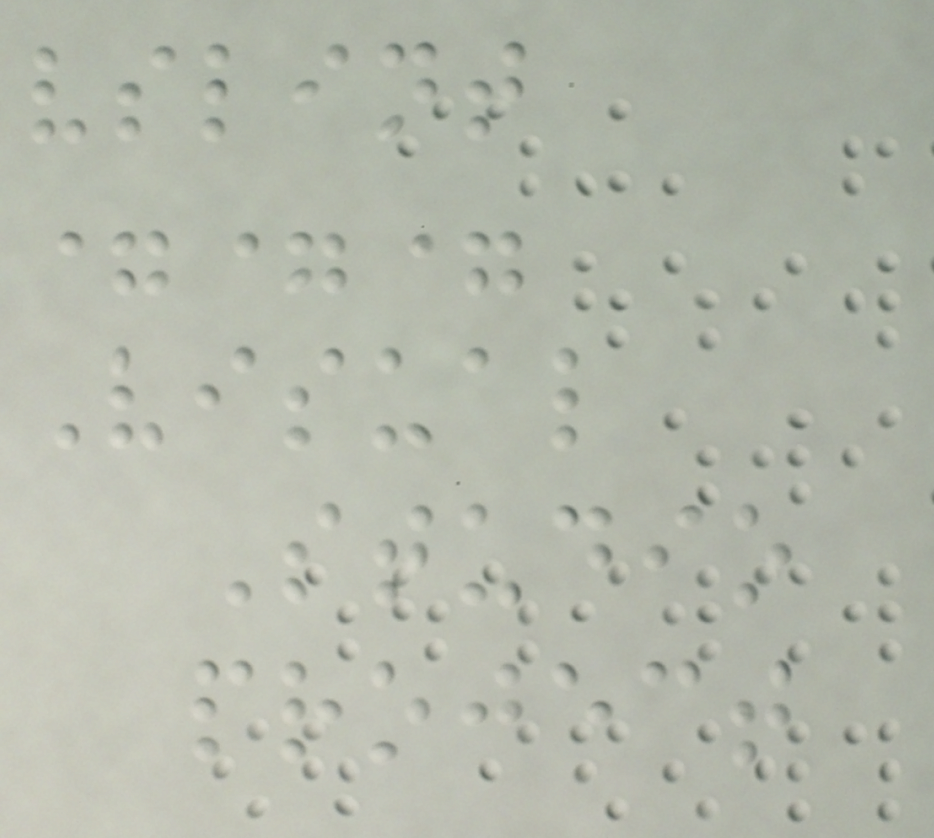vslint
===
Visual
Studio
project
